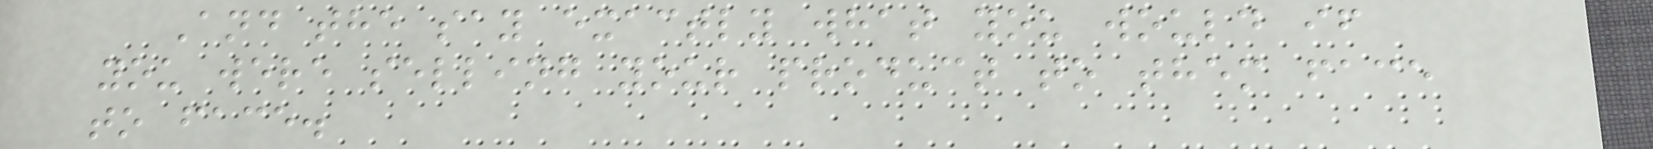And the say exactly what you would if
you were selling your product to them face
to face.
